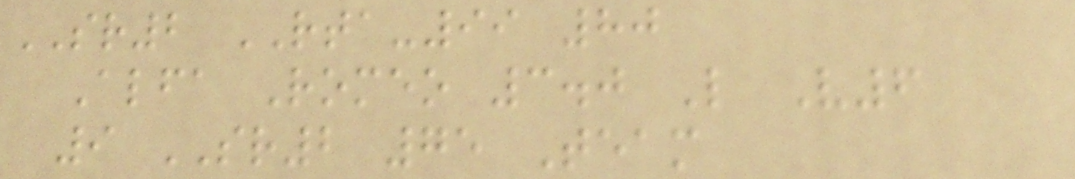SR2 RTA-99 80
Alfa Romeo 3.0 L V6
9 SR2 75 Team
